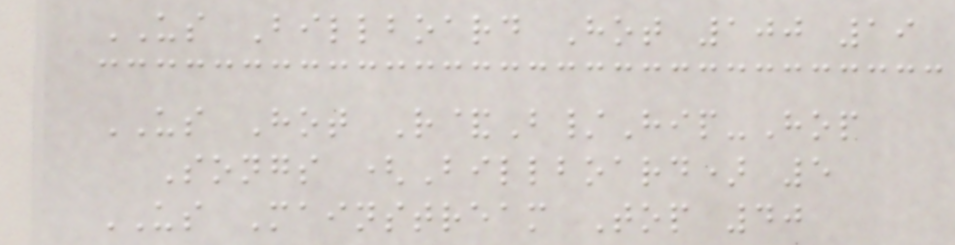US Billboard Hot 100 19
US Hot R&B/Hip-Hop
Songs (Billboard) 5
US Mainstream Top 40
